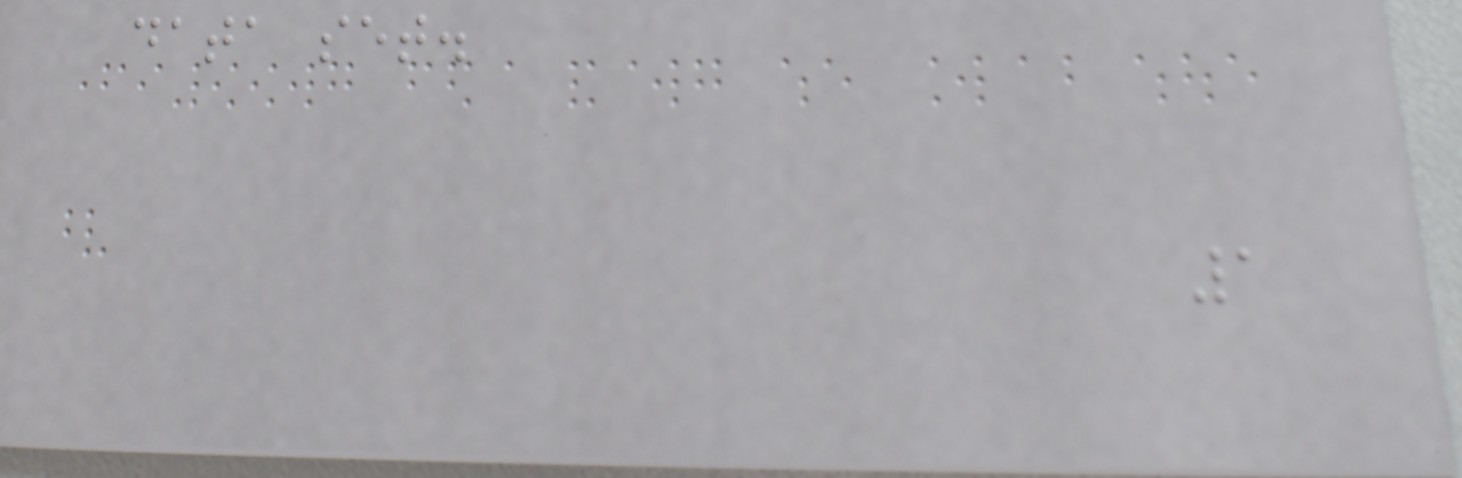data set.
1
